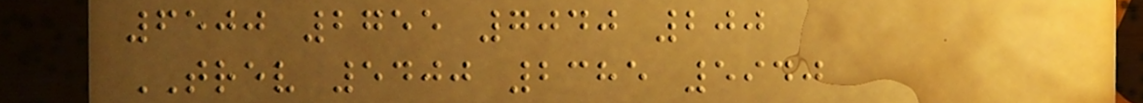6500 2755 7040 200
TREV 5400 2385 5940
